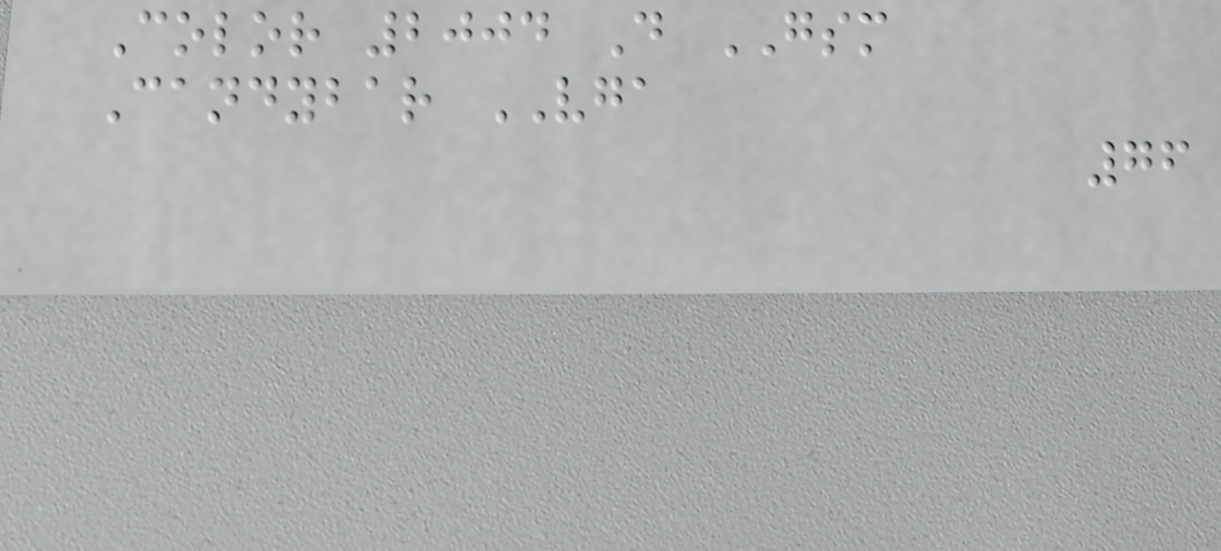Color 2004 D GSM
Candybar VGA
76
